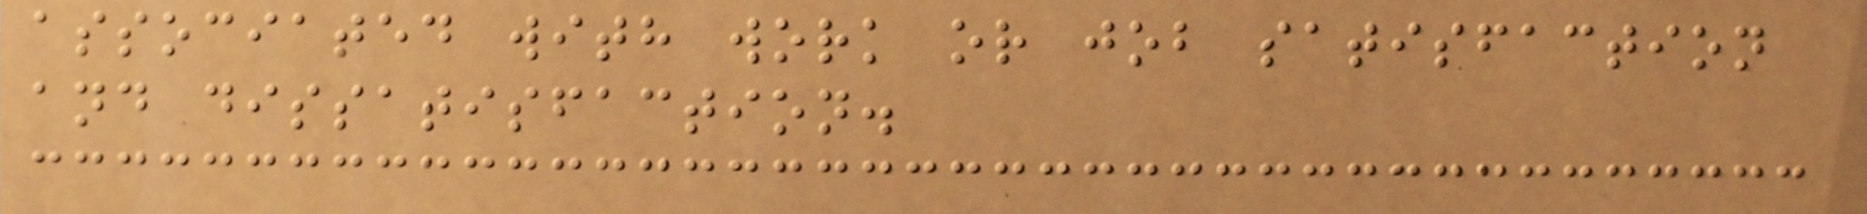associated with work or job satisfaction
and dissatisfaction.
